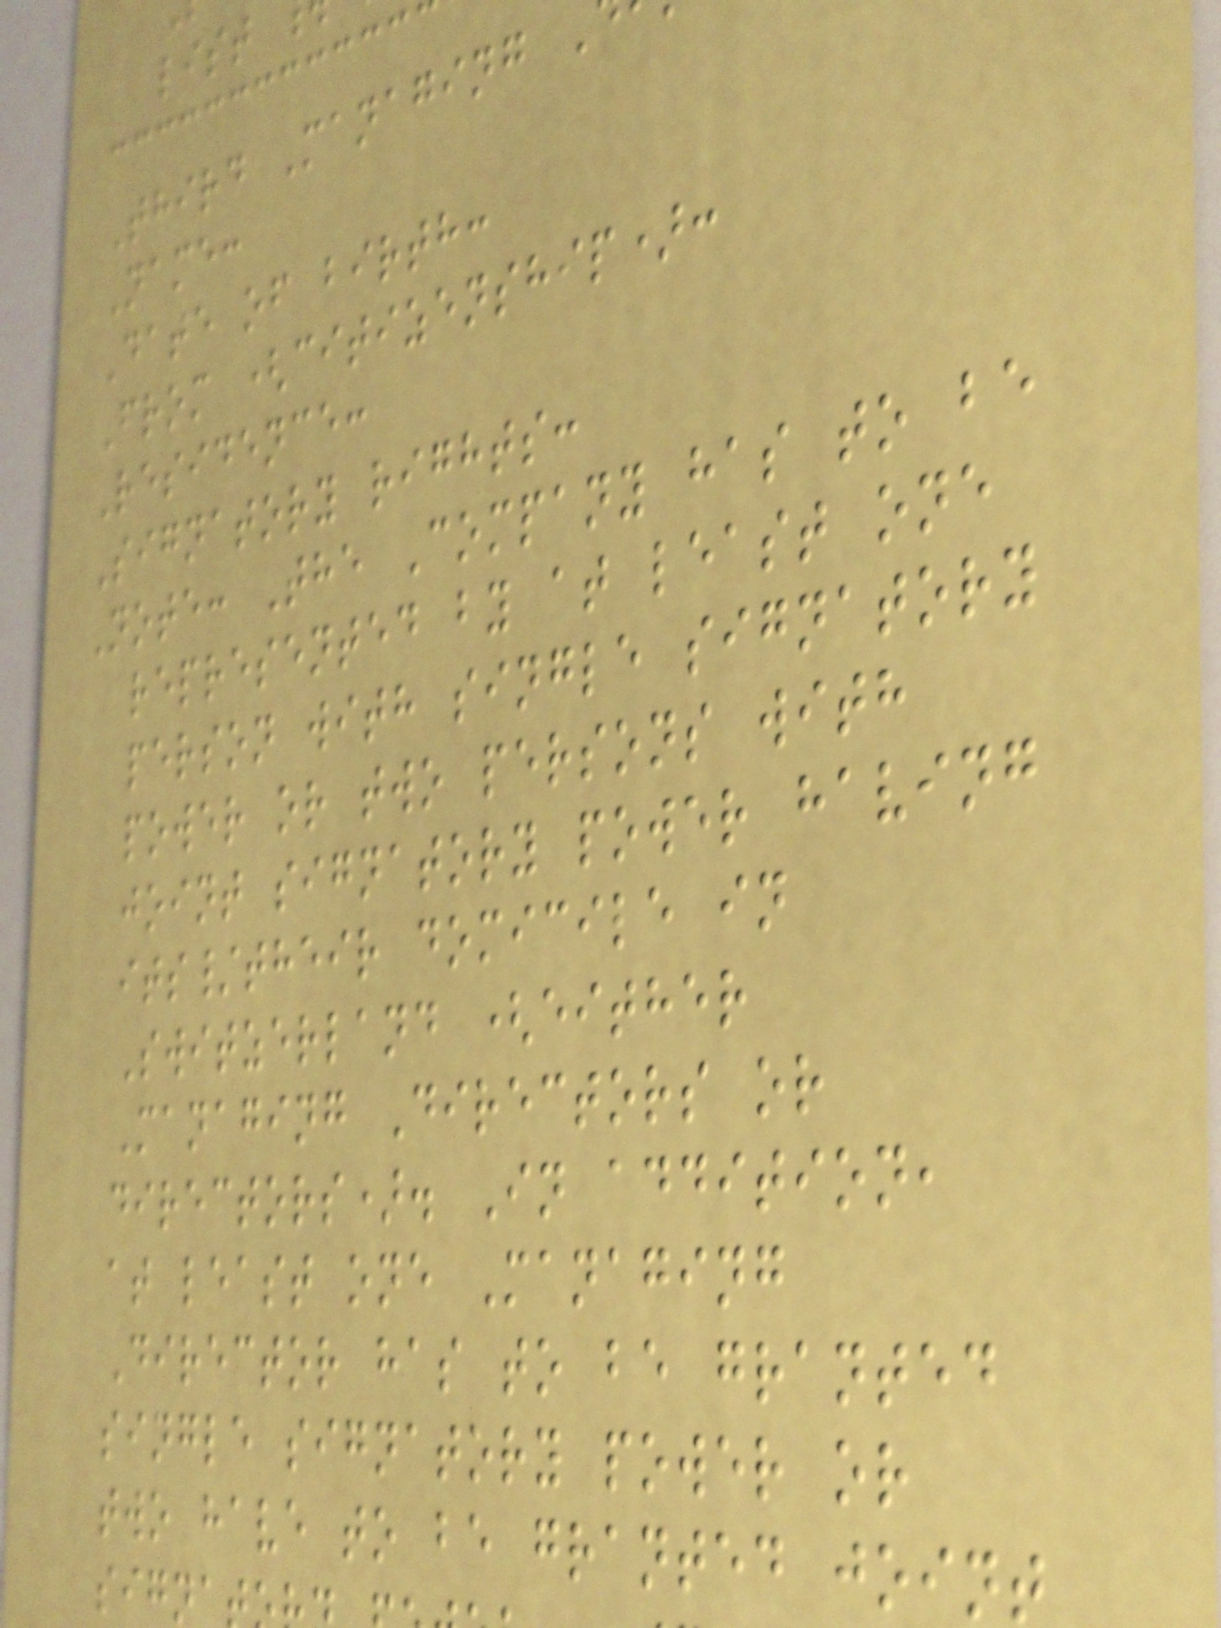Third Managing
Name:
Date of birth:
From (citizenship):
Residence:
Signatory rights:
Note: The Company has to be
represented by at least one
person with single signatory
power or two persons with
joint signatory power having
its/their domicile in
Switzerland (either
Managing Directors or
directors). In addition,
at least one Managing
Director has to be granted
single signatory power or
two have to be granted joint
